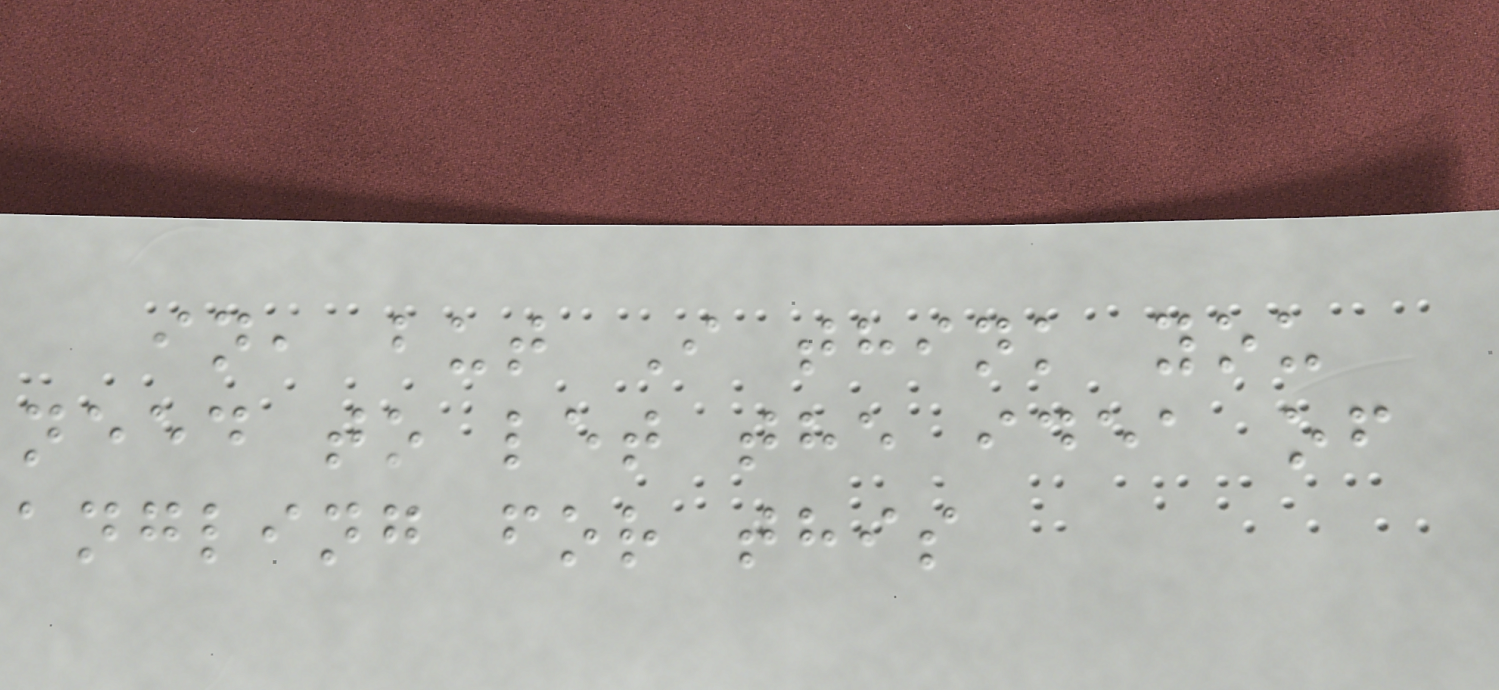in, but I think you
need to let the idea of
angling for this
